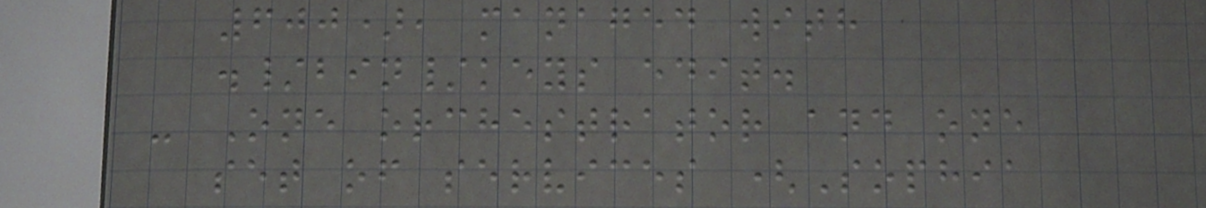600), managed with
./bin/keys edit.
- One orchestrator and one
set of services (Sophia
